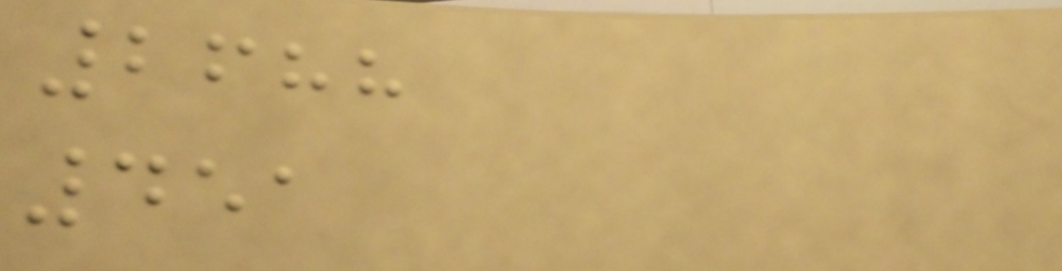2688
451
